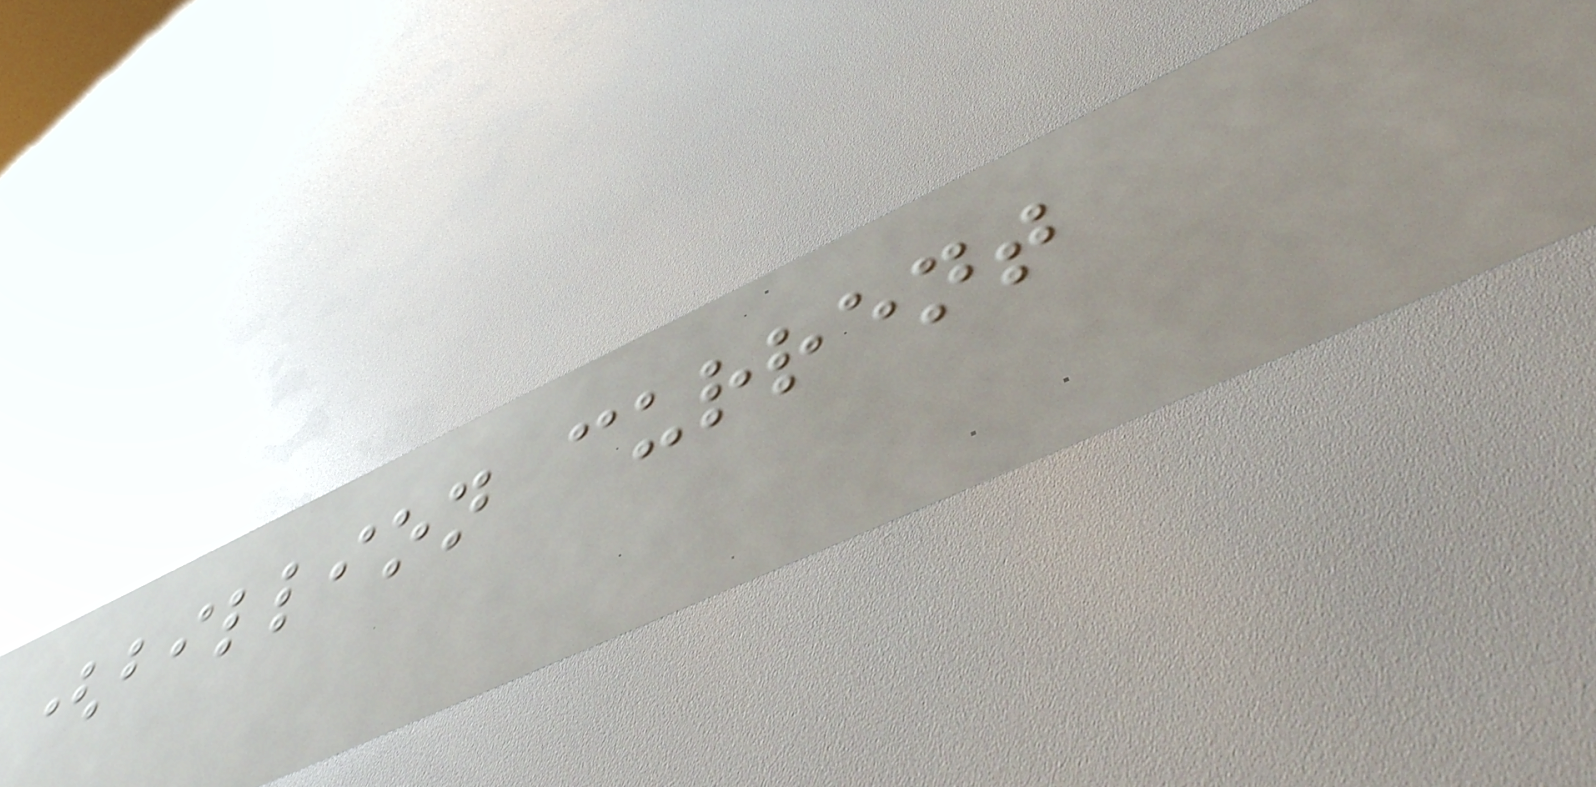(billion current
